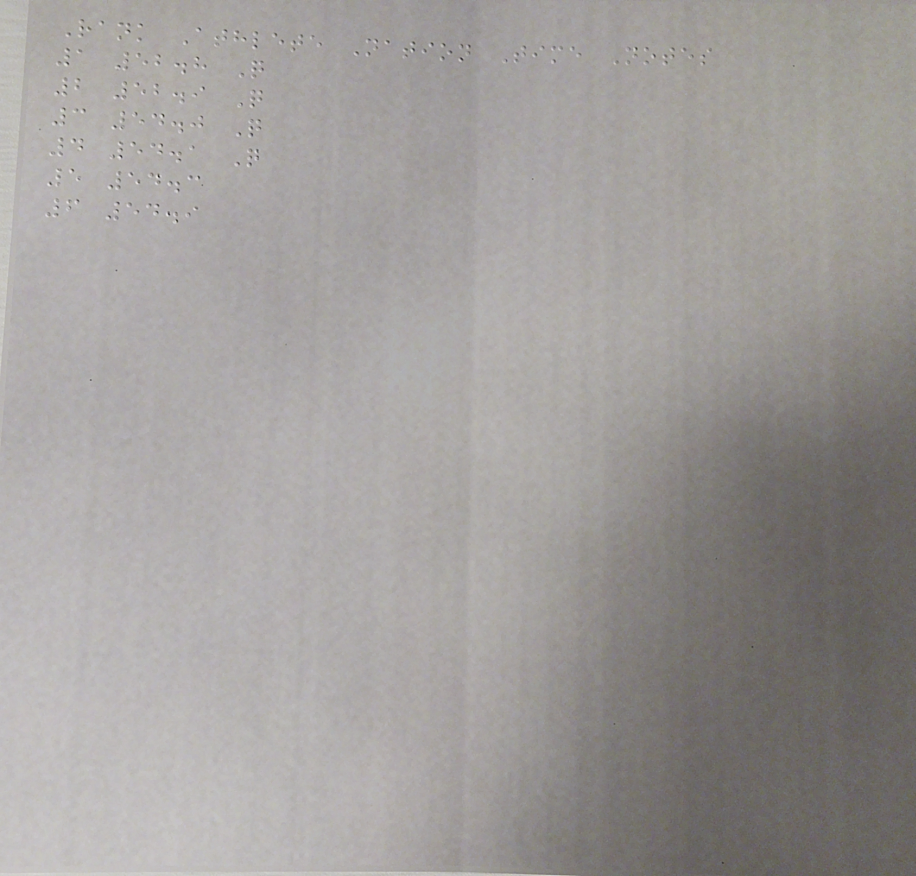Rank Athlete Nation Time Notes
1 52.8 Q
2 52.9 Q
3 54.0 Q
4 54.1 Q
5 54.3
6 54.9
